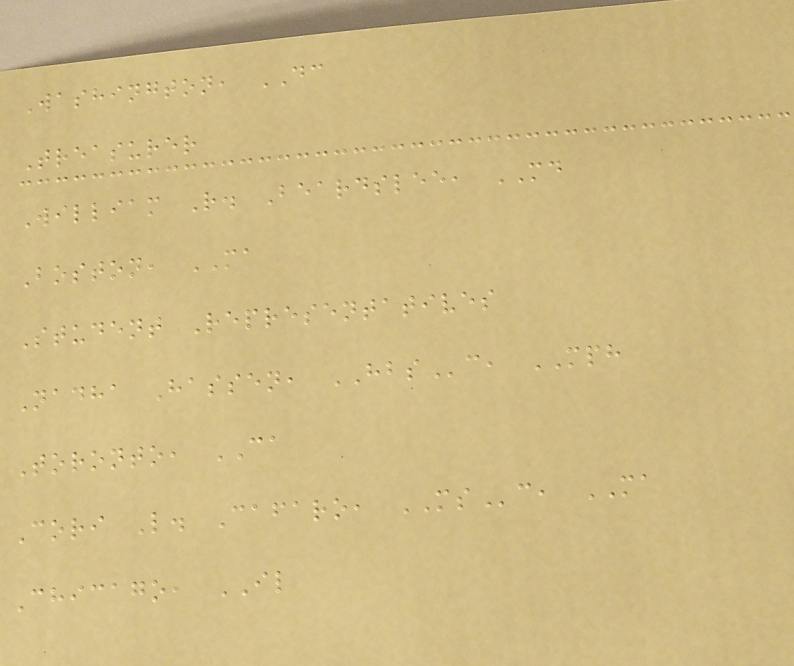Washington, DC
Treasurer
William R. Beardslee, MD
Boston, MA
Student Representatives
Nadha Hassen, HBSc, MPH
Toronto, CA
Cori L. Cafaro, MSc, MA
Chicago, IL
